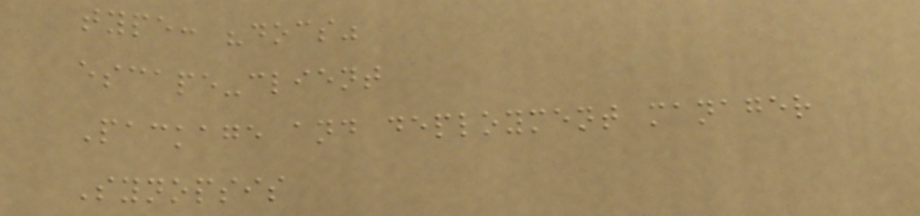type: "docs"
escape-client
Package and deployment manager
Synopsis
